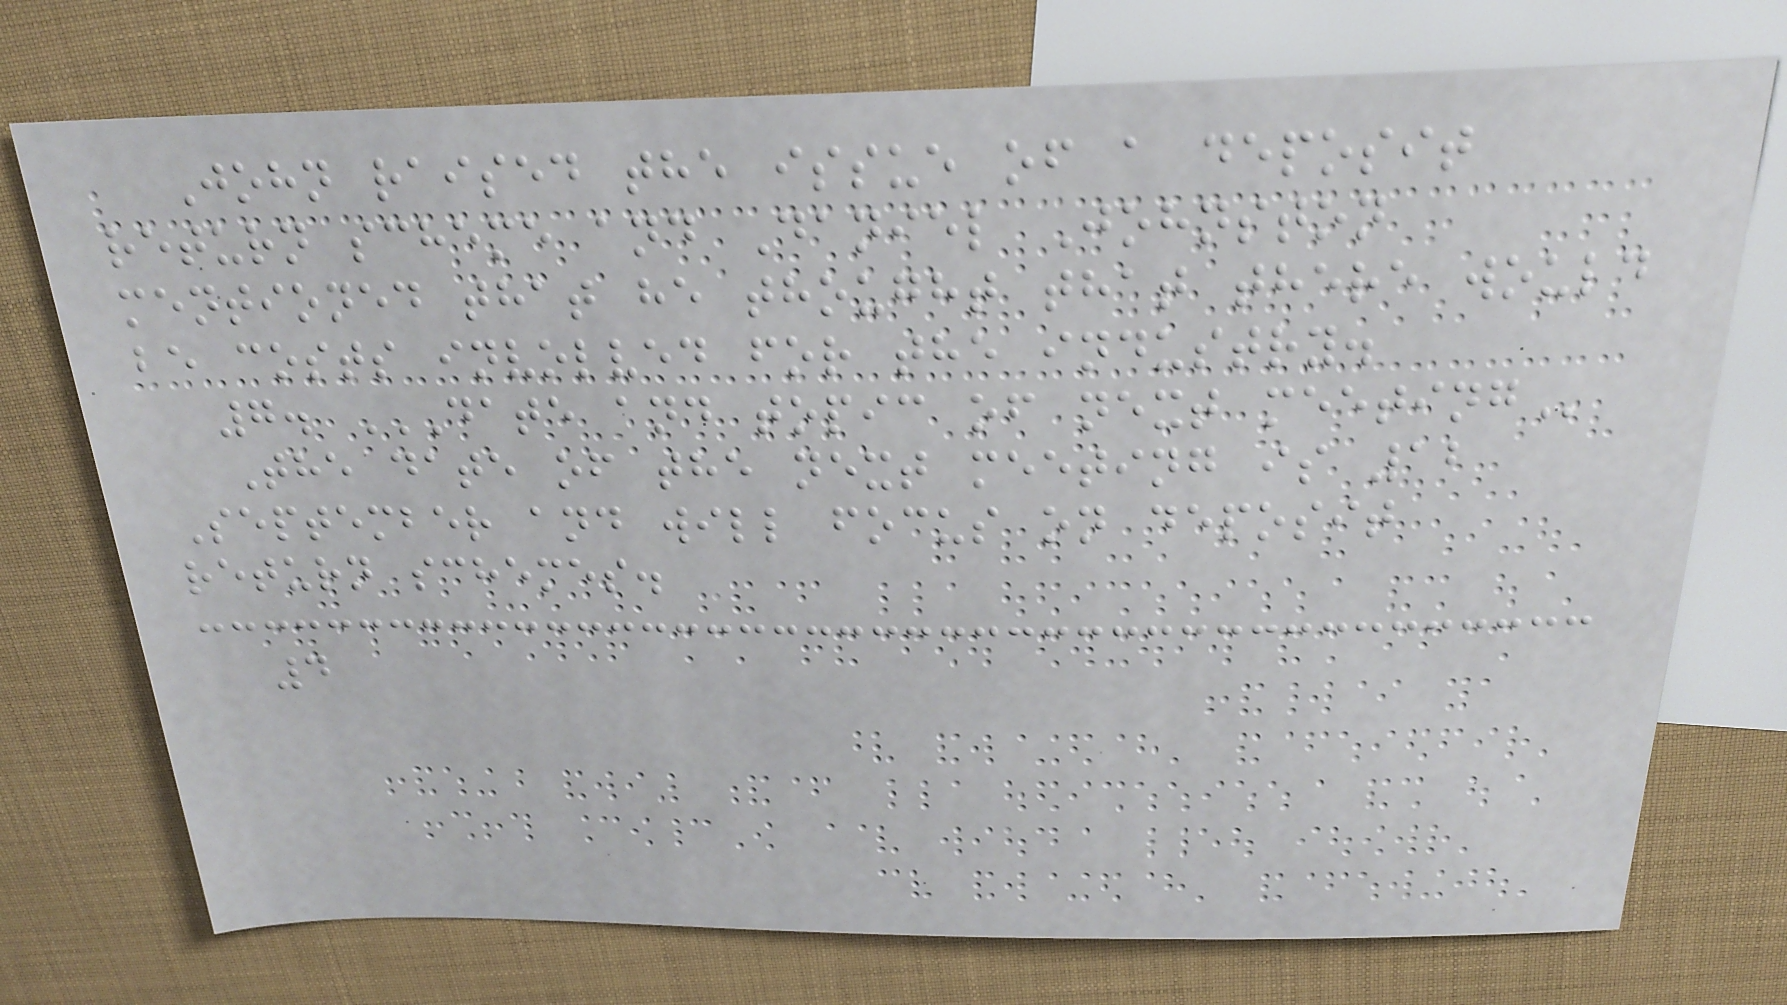John raised the issue of a deposit
return scheme and Daniel Johnston
mentioned that he thought that there would
be costs involved for the industry.
7. DATE AND TOPIC OF NEXT MEETING
The date of the next meeting is 12
September and will focus on deposit
return schemes.
4
